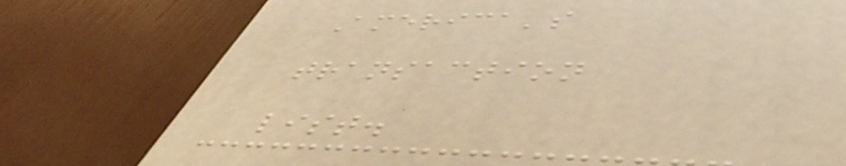America's
transaction
list.
